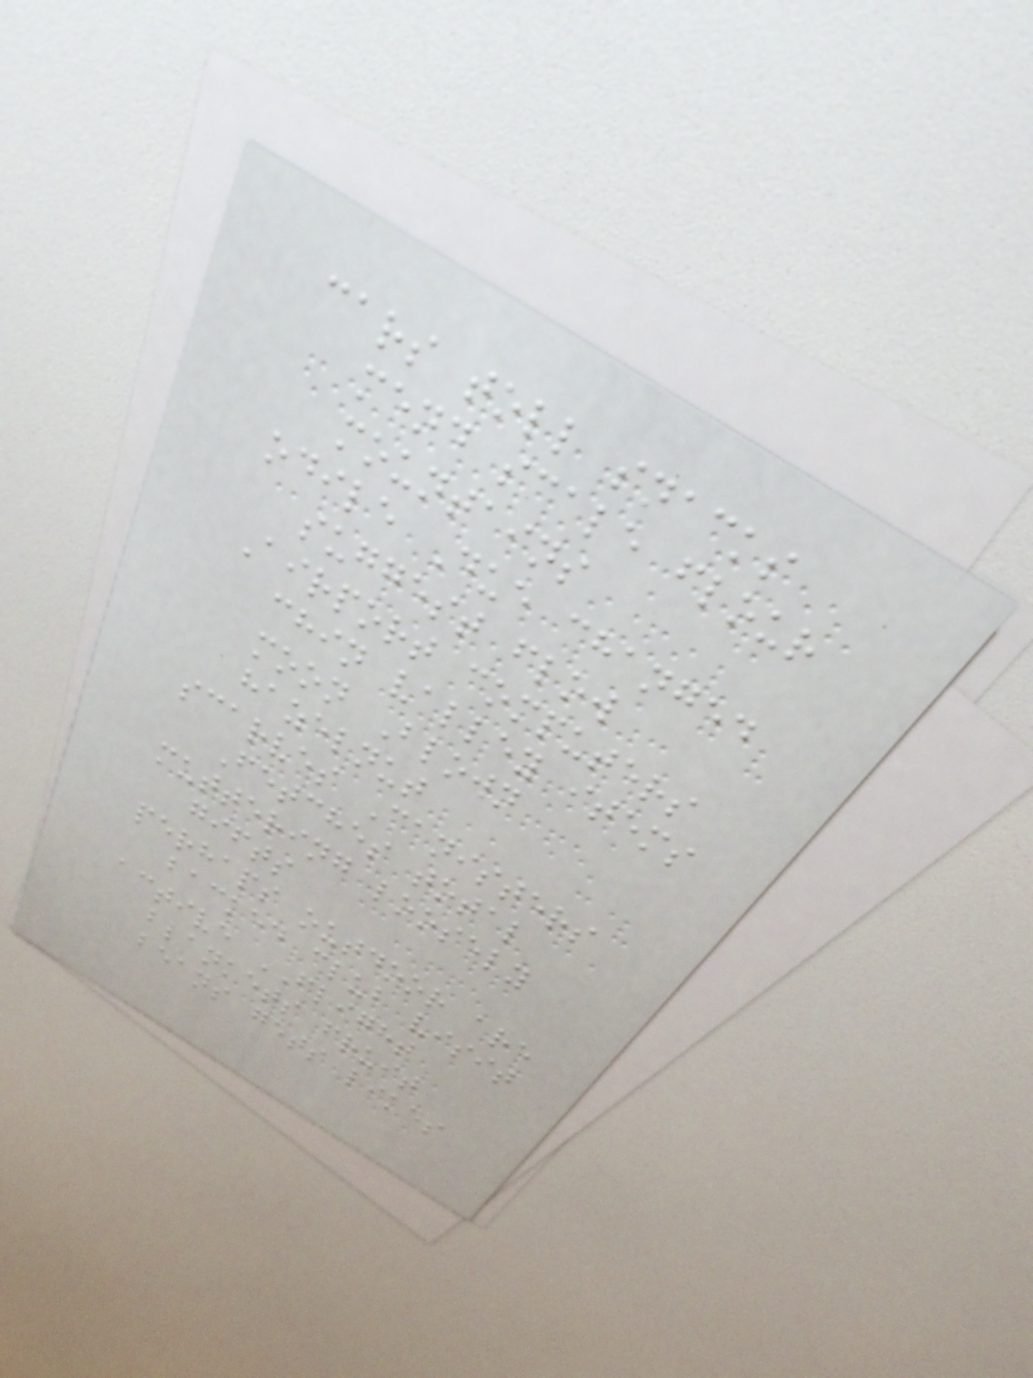cars toll snacks
mend scale flour
mountains
odile Due changed
suggest flow
Airport computers
chin valley items
moon Blown
hazelnut
scarves Canisters
Fetches total
muttering loosely
gifts
perhaps outdoor are
backed club visit
active FLIGHT
blankets fruit
beans gets likes
